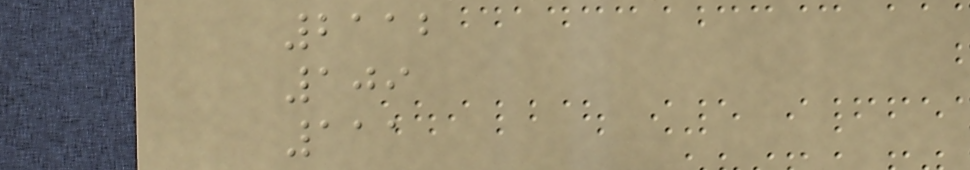2112
109
111
